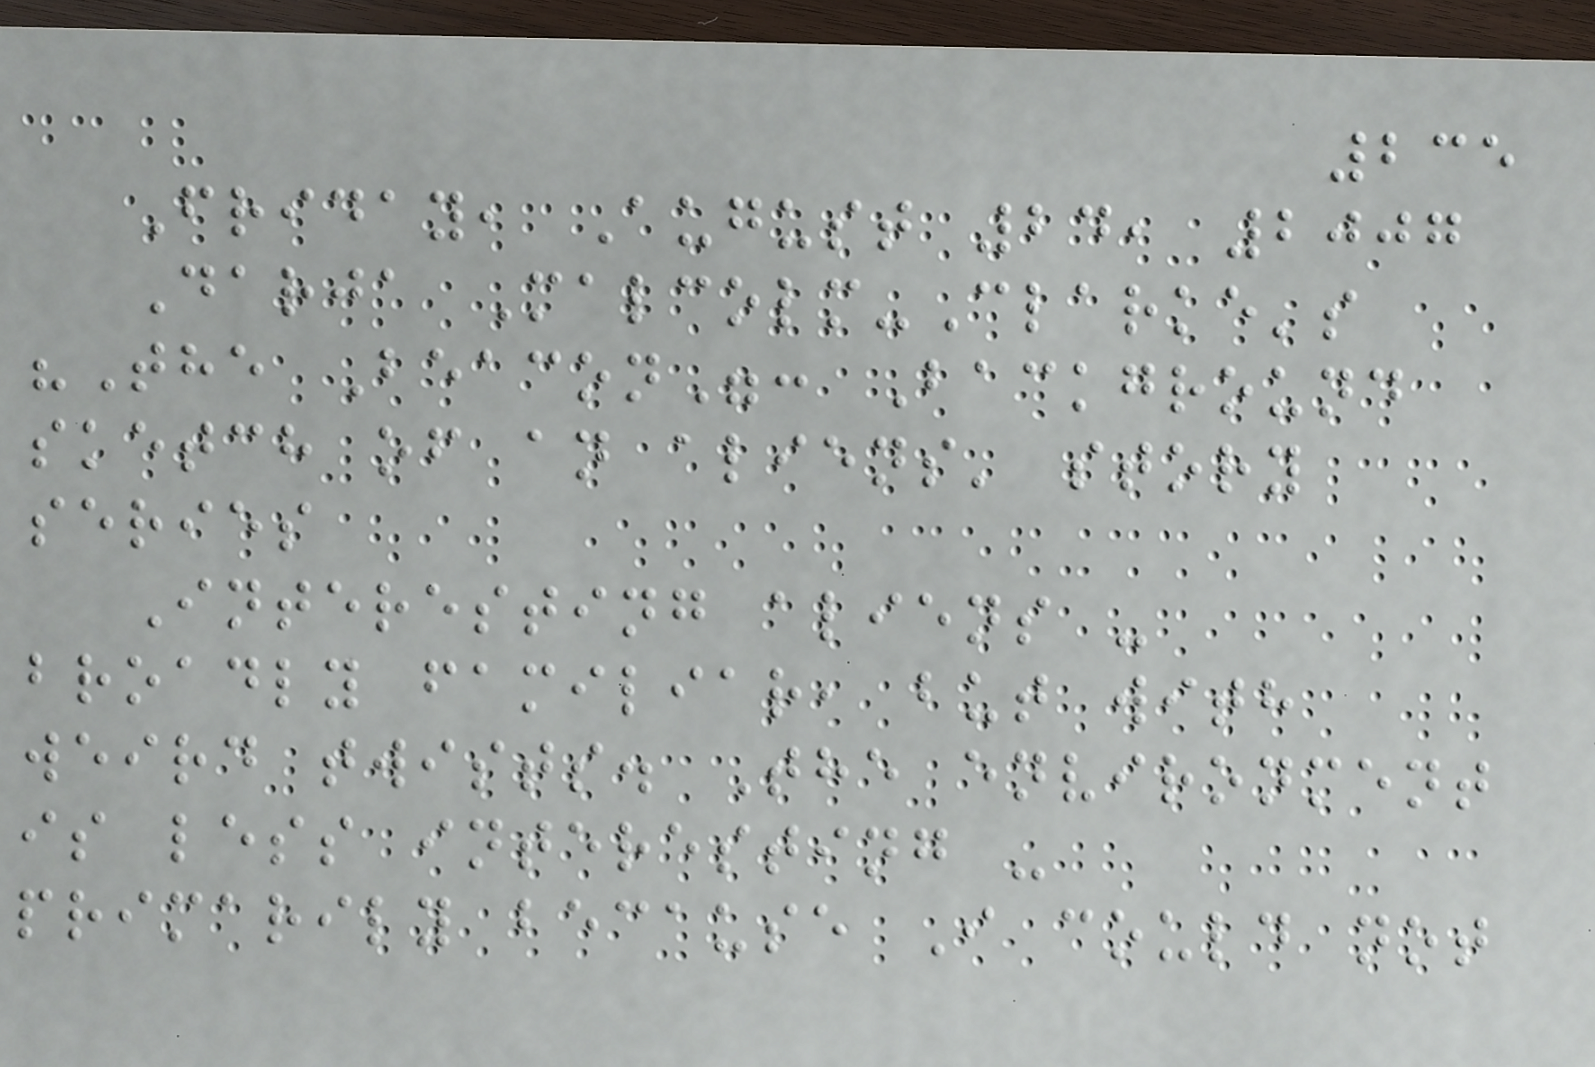235
Friday, August 24, 2007
Darja Malcolm-Clarke's
"The Beacon": Background
sketch of an aliens' story
series
Interesting aliens -
broadly familiar, but with
weird twists. The environment
is less interesting -
primarily because I could not
